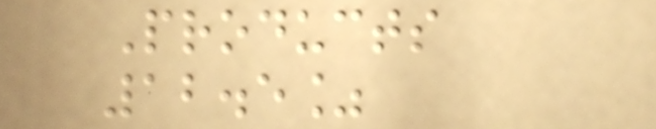Products
12.5%
